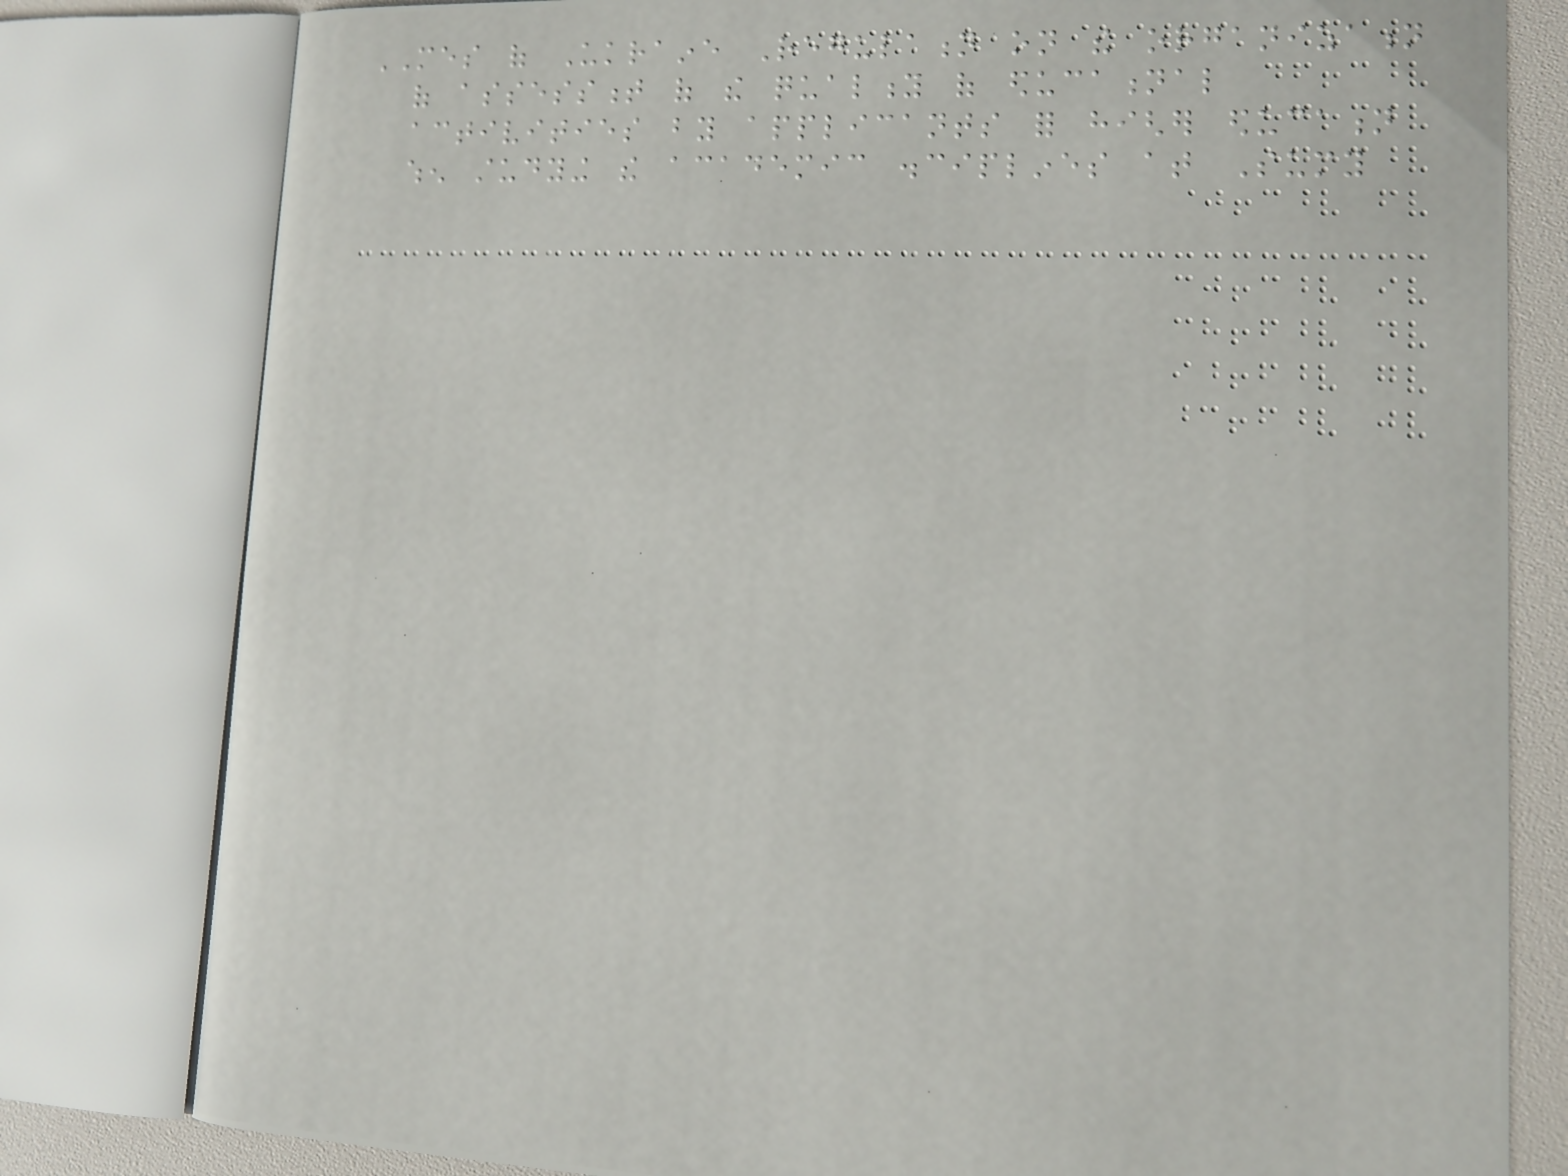MES of Ukraine Regulation on the organization
of assessment of the quality of educational
activities by applicants for higher education
when studying the academic disciplines at Sumy
